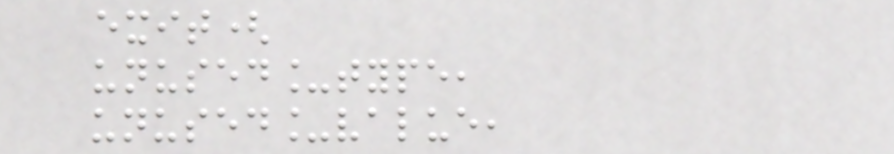exit(
unused_type,
unused_value,
